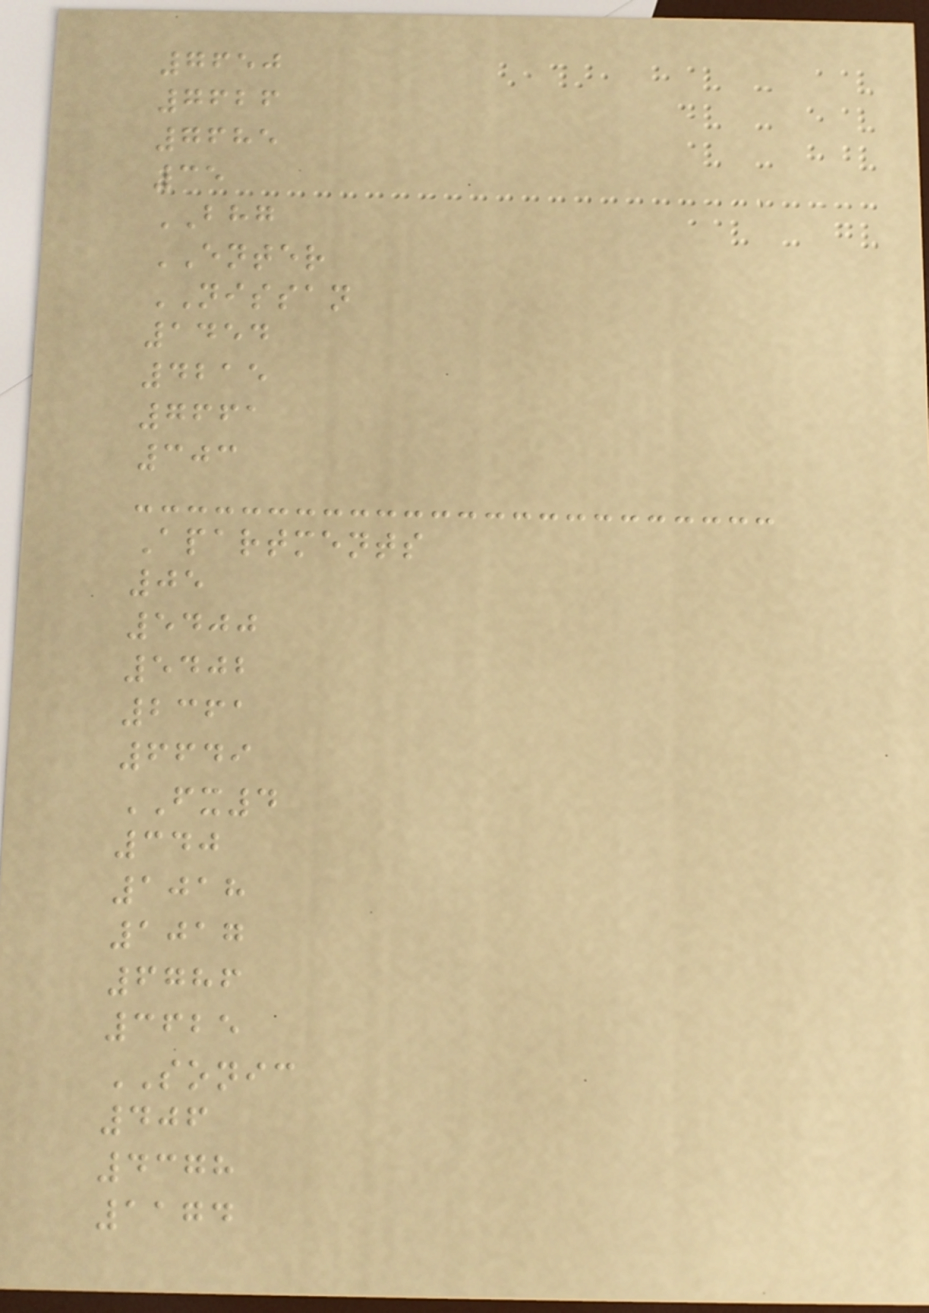7650
7626
7685
35
BHG
ENTER
NISSAN
1454
4215
7661
303
Apartments
05
5400
5402
2361
6649
FX4
340
1018
1017
6786
3625
SONIC
406
4378
1174
